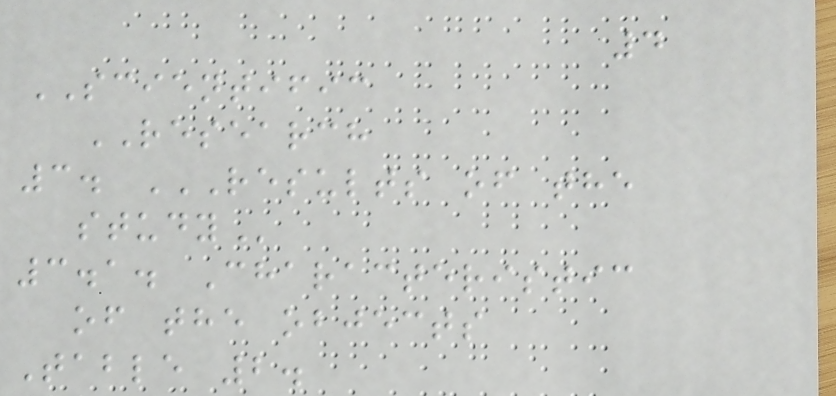4
SCIENTIFIC
RESEARCH
3. RESULTS OF THE
STUDY
3.1. Characteristic
of the objects
Table 2.
